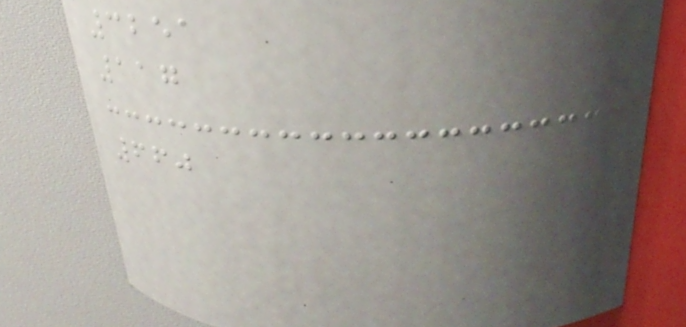3251
117
660
